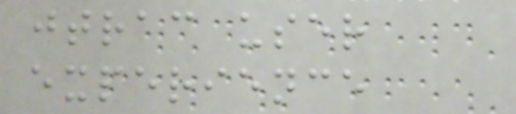jtrac user
experience
